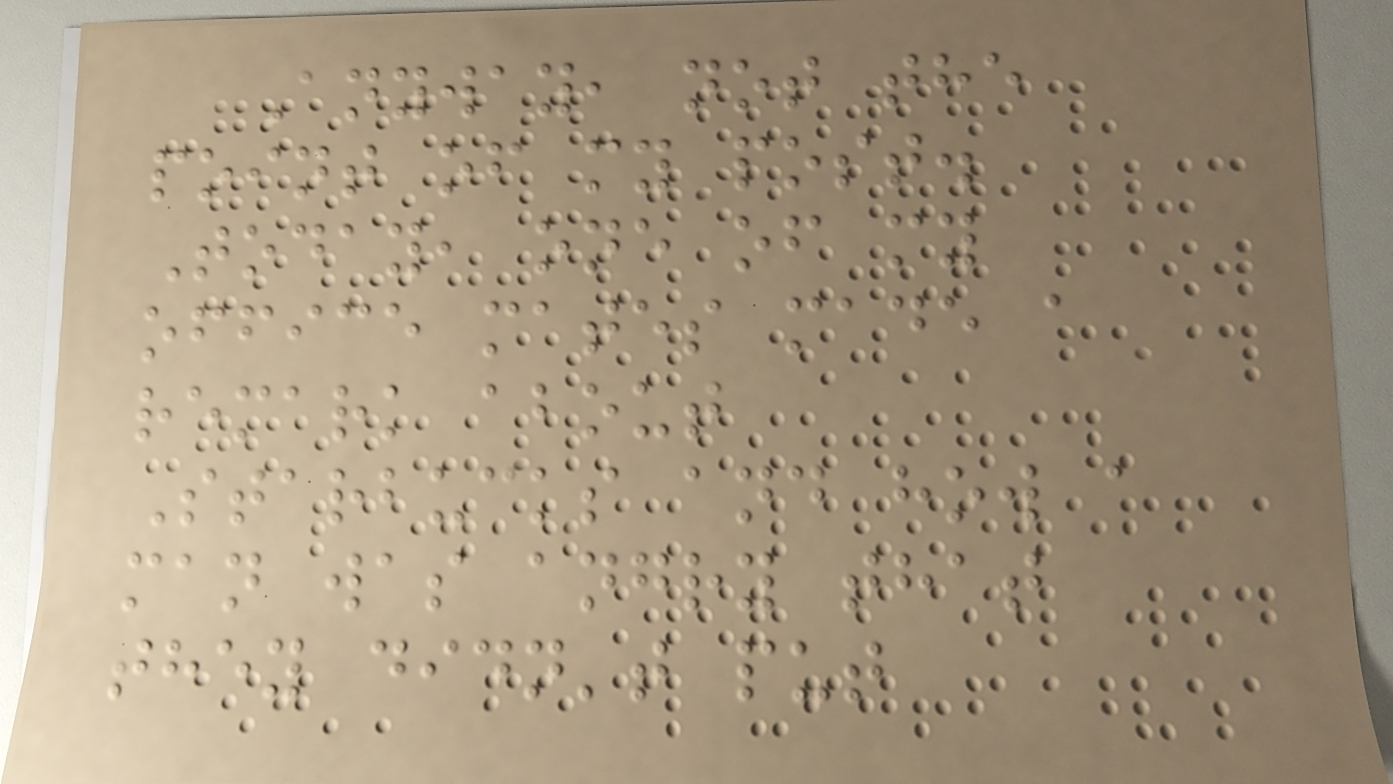Anyway, not the
point of my post.
Today, one of my
office mates made a
remark about
Starbucks and how a
man was angry that
they didn't put
